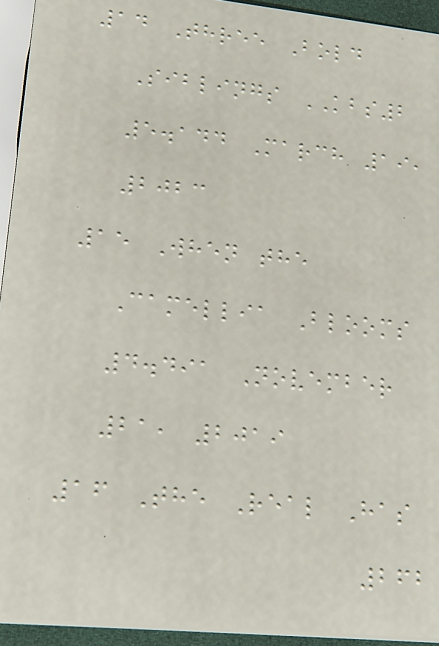14 Three Bold
Siblings KBS2
5.144 March 19,
2023
15 When the
Camellia Blooms
4.491 November
21, 2019
16 The Real Has
262
